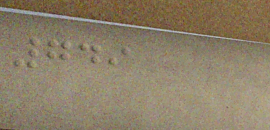749
